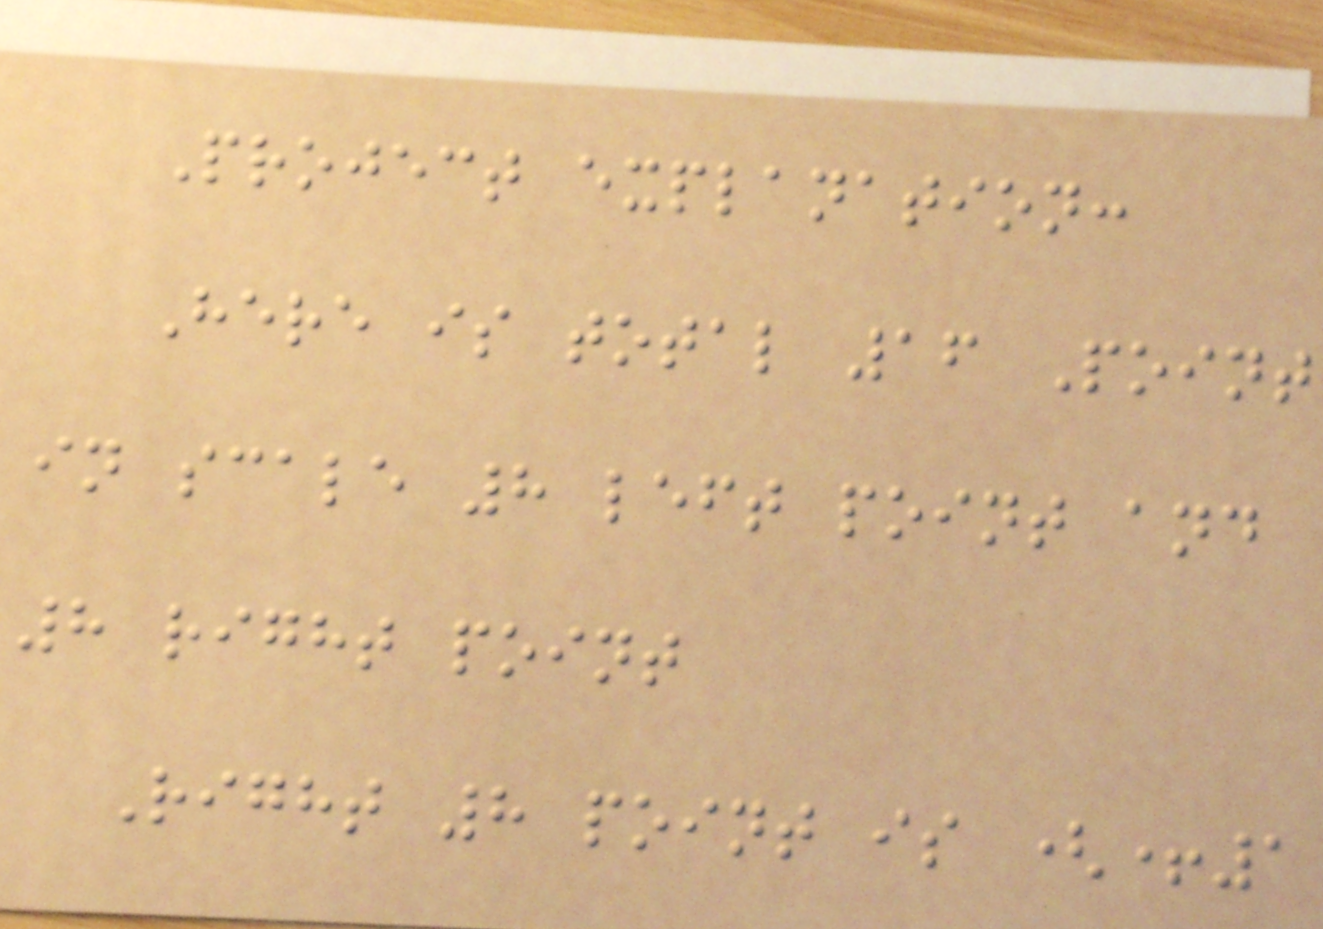Project explanation:
Here is total 16 Point
in scale 8 left point and
8 right point
Right 8 point is (+1
